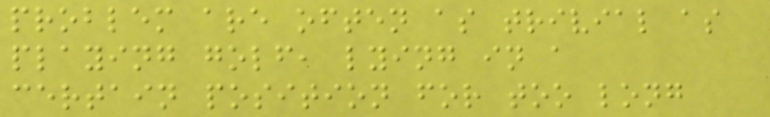problem are often as trivial as
playing golf, lying in a
certain position for too long
